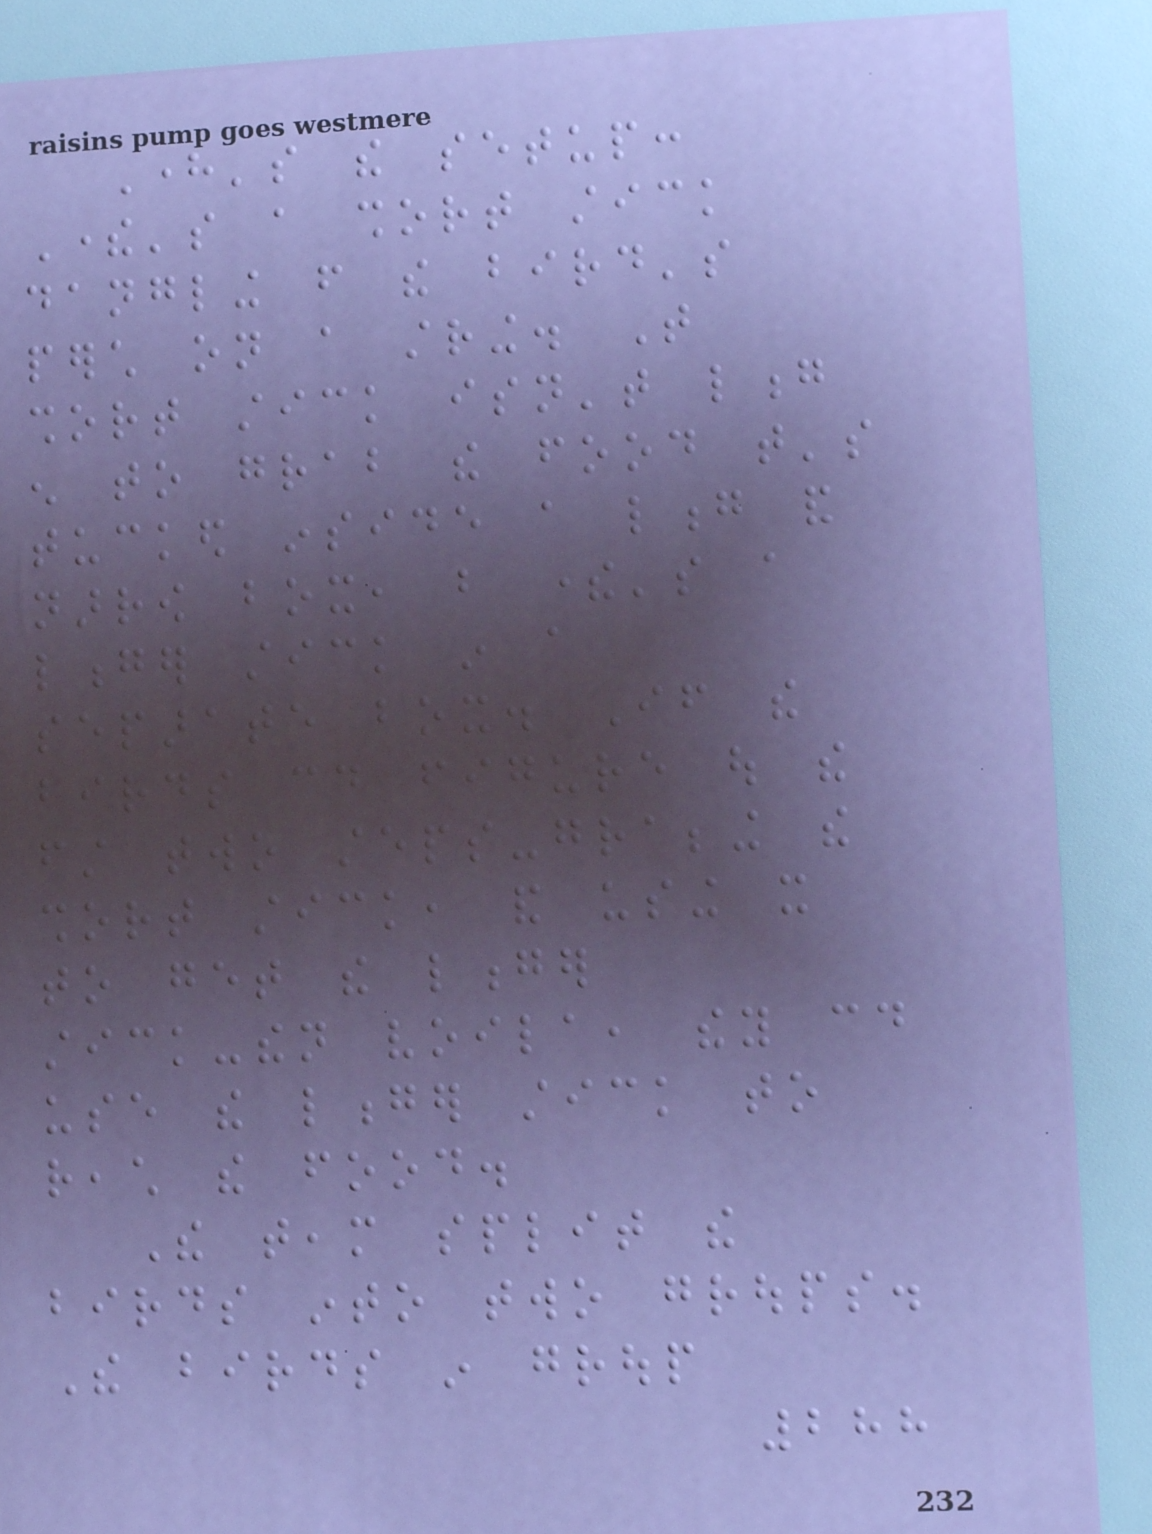Here's the setup:
There's a short stick
dangling from the bird's
perch on a string. That
short stick isn't long
enough to grab the food that's
tucked inside a long and
narrow box, but there's a
longer stick in a
separate box. If the
birds could figure out the
first two steps-grabbing the
short stick, and using it
to get the longer
stick-then voila, they could
use the longer stick to
reach the food.
The team split the
birds into two groups.
The birds in group
288
